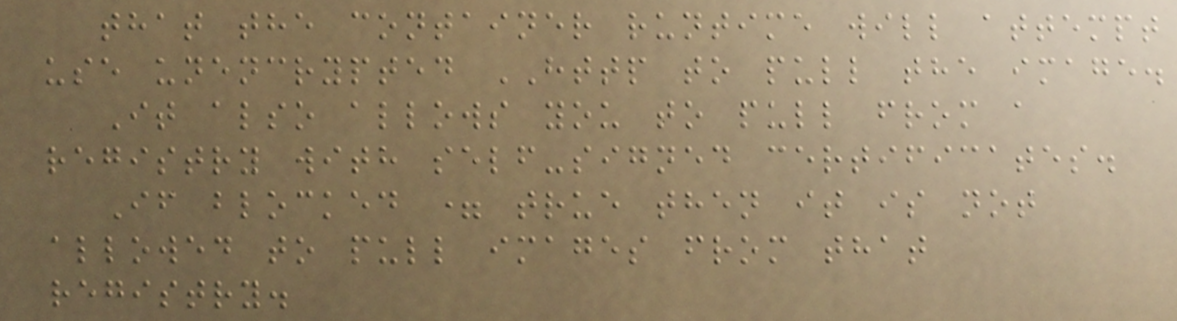that the container runtime will attempt
use unencrypted HTTP to pull the image.
It also allows you to pull from a
registry with self-signed certificates.
If blocked = true then it is not
allowed to pull images from that
registry.
